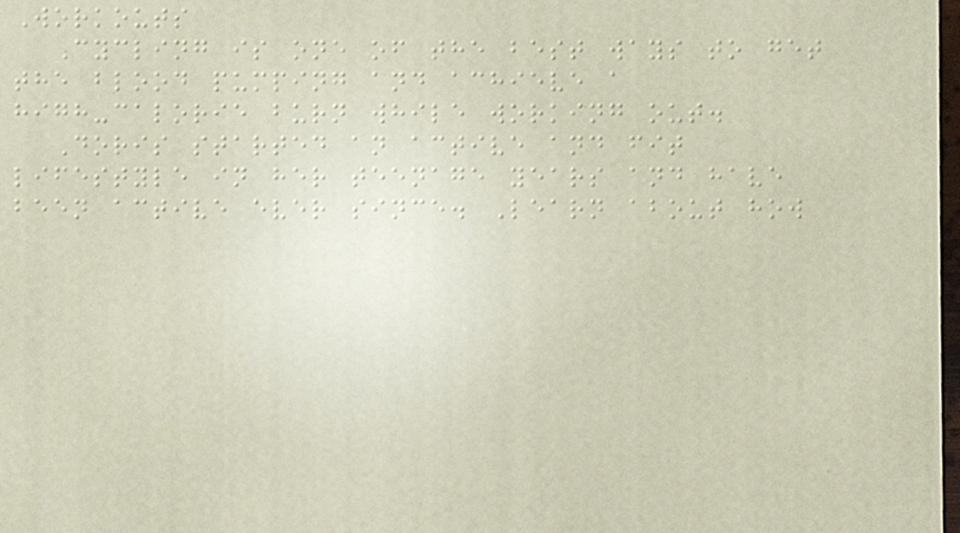Workouts
Cycling is one of the best ways to get
the blood pumping and achieve a
high-calorie burn while working out.
Doris started an active and fit
lifestyle in her teenage years and have
been active ever since. Learn about how
